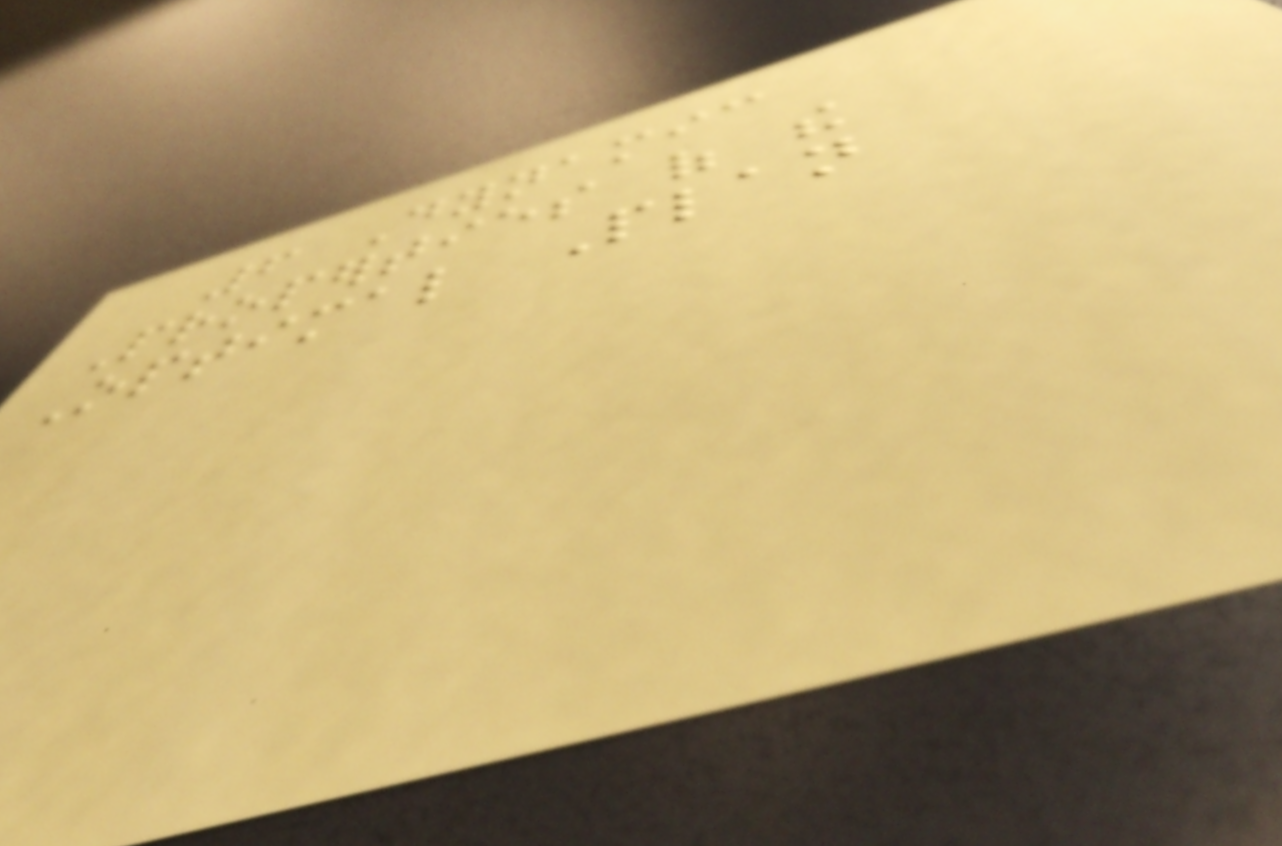6 Dynamic
Properties of the
Optimal Plan
